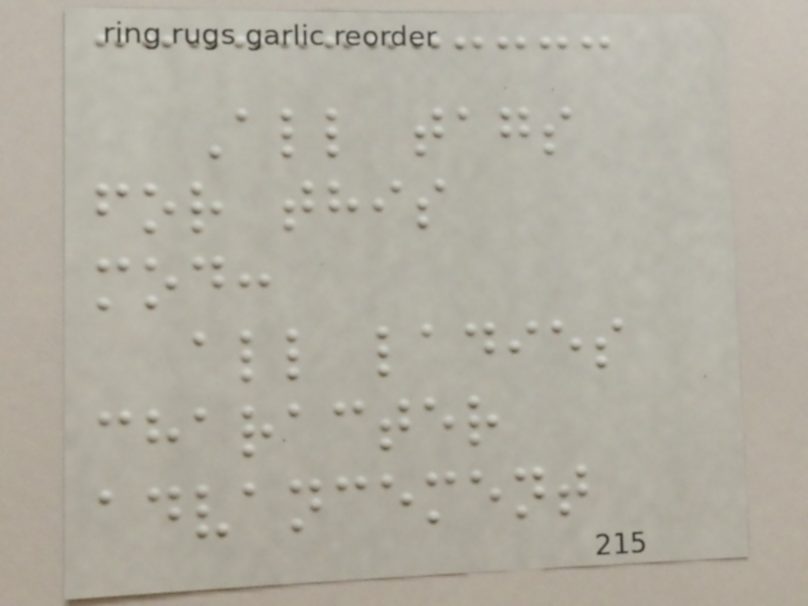All tags
for this
mod:
all ladies
character
advancement
